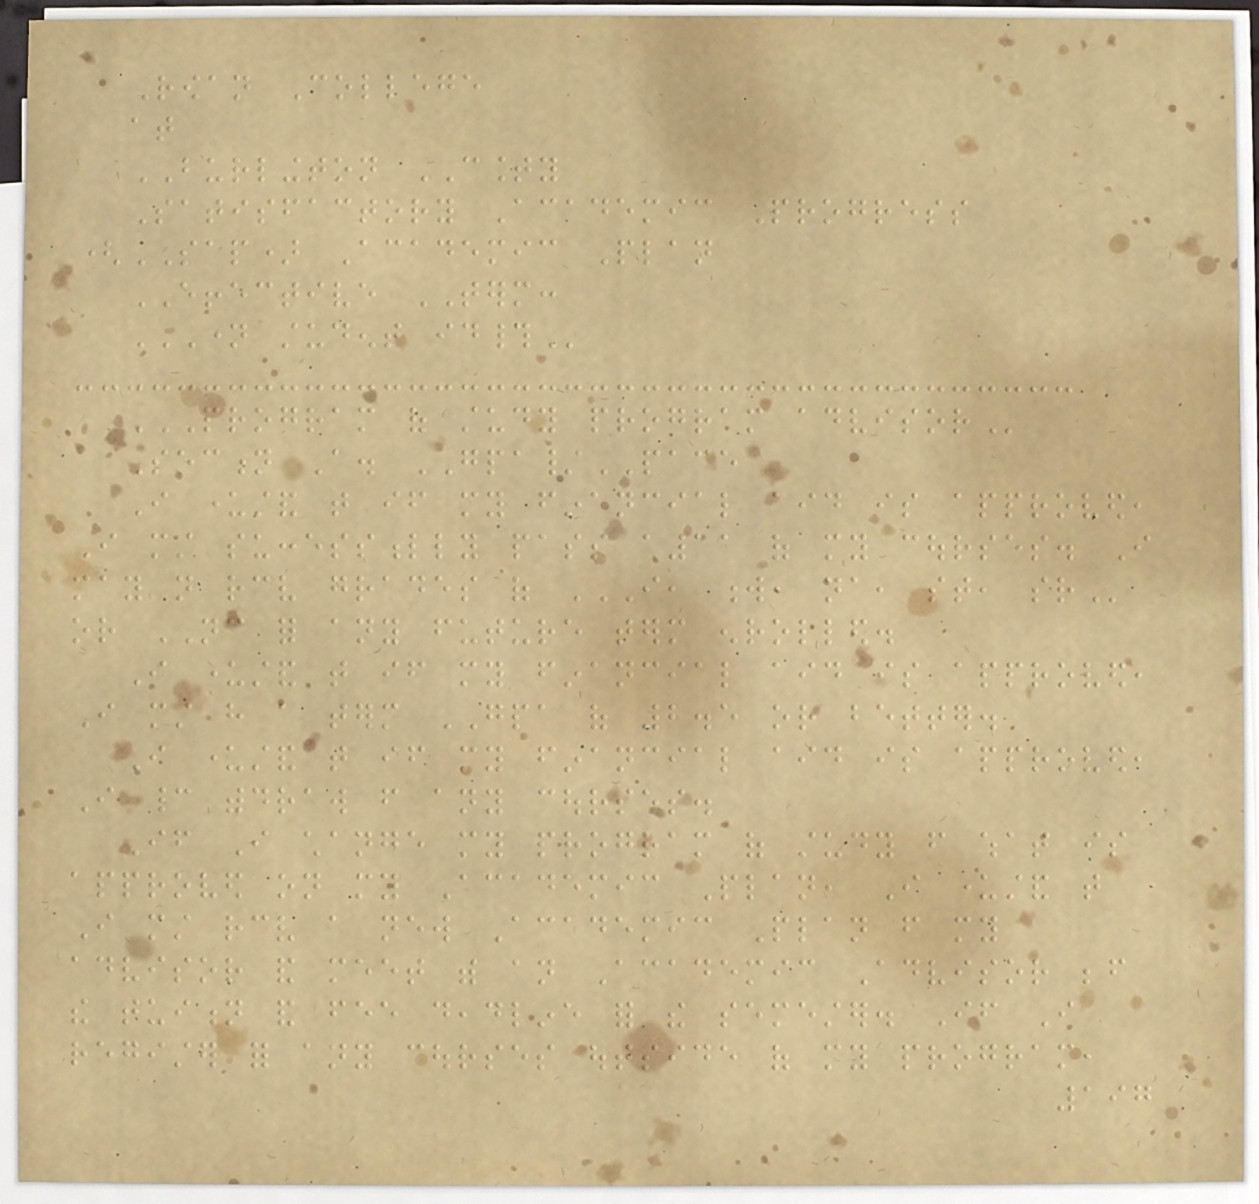Rowan College
at
BURLINGTON COUNTY
Satisfactory Academic Progress
(SAP) Academic Plan
EFFECTIVE TERM:
NAME STUDENT ID#
PROGRAM OF STUDY PROGRAM ADVISOR
Section A. GPA/PACE
I understand that if my financial aid is approved,
I must successfully pass a11 of my courses. I
may not receive grades of I, W, NA, ST, SR
or NC for any future term enrolled.
I understand that if my financial aid is approved,
I must have a term GPA of 2.5 or better.
I understand that if my financial aid is approved,
I cannot withdraw from any courses.
If I change my program of study from what is
approved on my Academic Plan, I understand that
I must receive a new Academic Plan from my
advisor and meet with an Academic Advisor before
the tuition and fee deadline for the semester. If I
register for any courses outside of my program,
197
